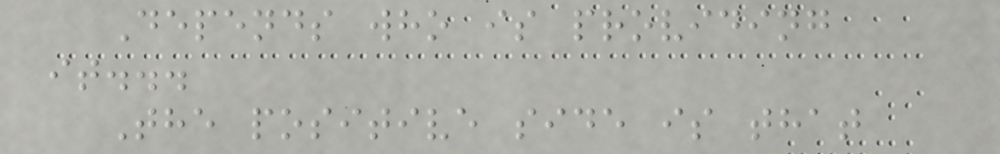Depends who is providing
it...
The positive side is that
